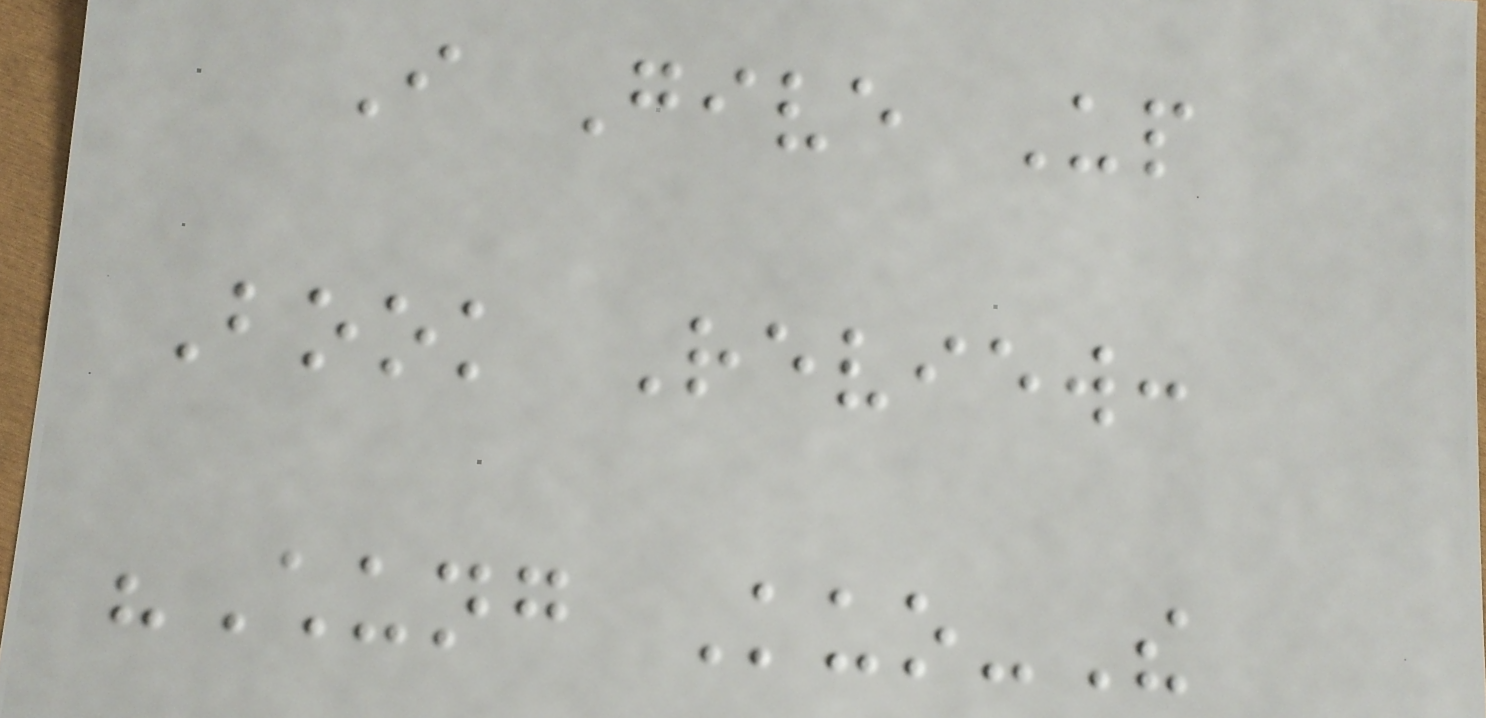I Give Up
Book Review:
"Chung Kuo-The
